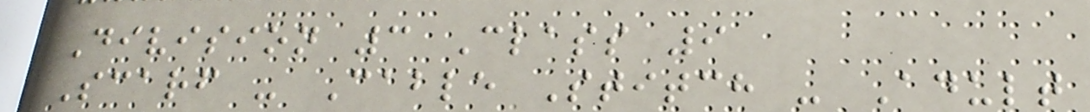Division 3 Class 9
Scarf - Cable Stitch - Adult
